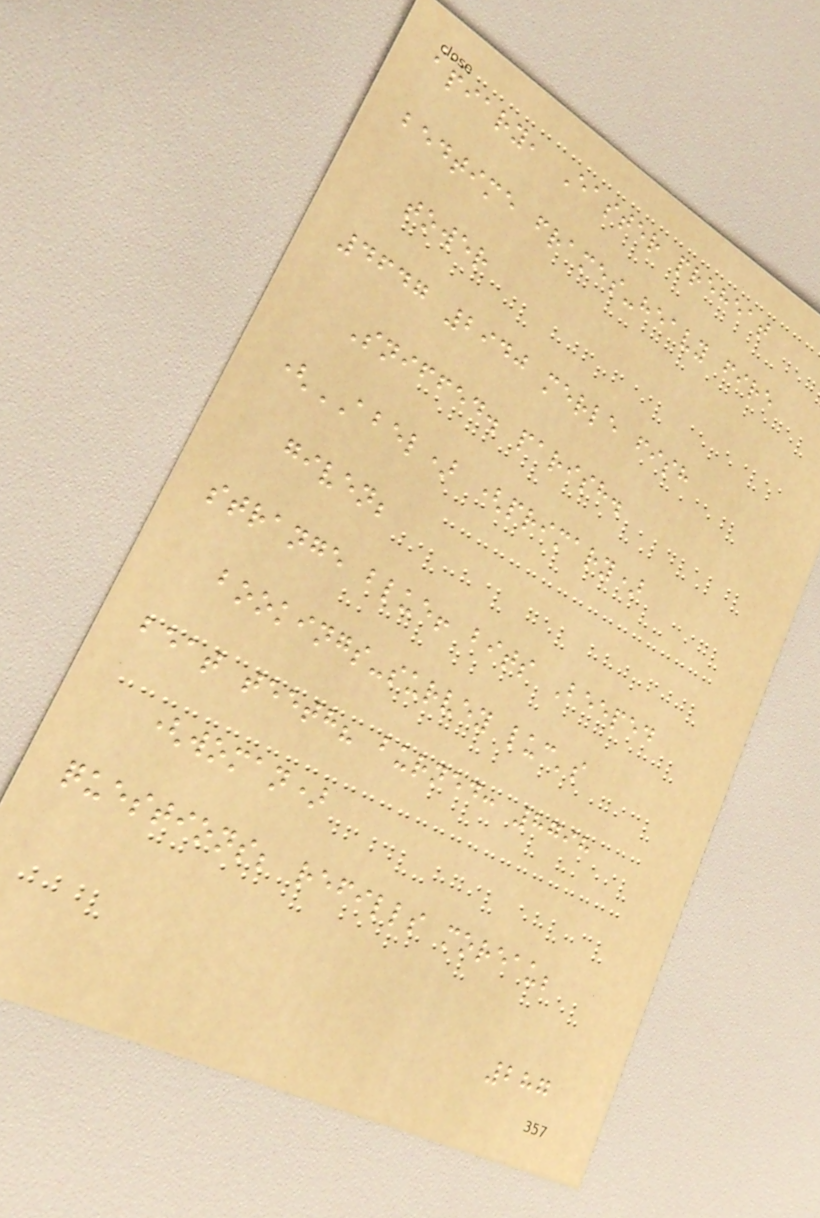apiary, Easter preheat
bedtime frames-heavy fire
tower
4647 2940 merle fish
Sniffed. parish.
(ABEL) (primary)
given;
strange blue! bits Beeped
bookings-survey luc's
beat teeth? burned: 8798
(woman)
questions; refills moreau;
287
